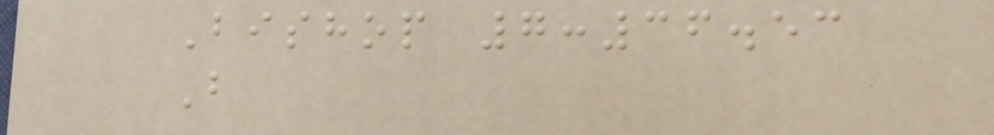Bishop 7:36.53
B
